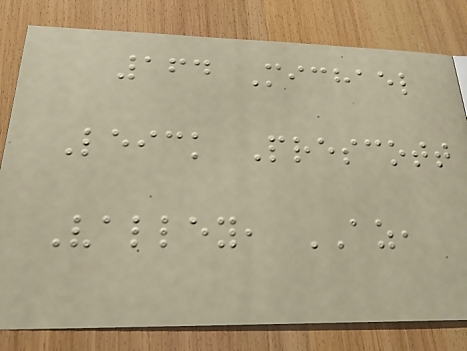164 Michael
Leick Prescott
Valley, AZ,
